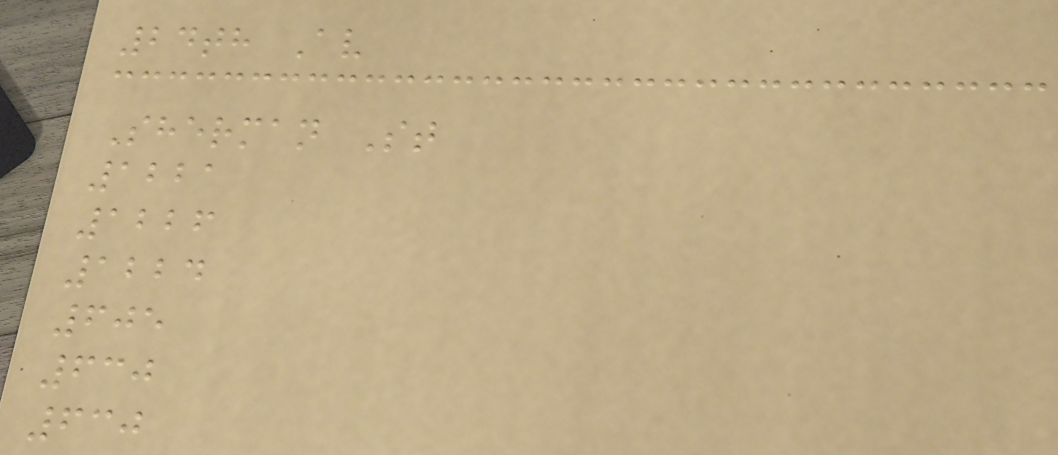24th Av
Sherman St
1221
1226
1224
605
630
630
